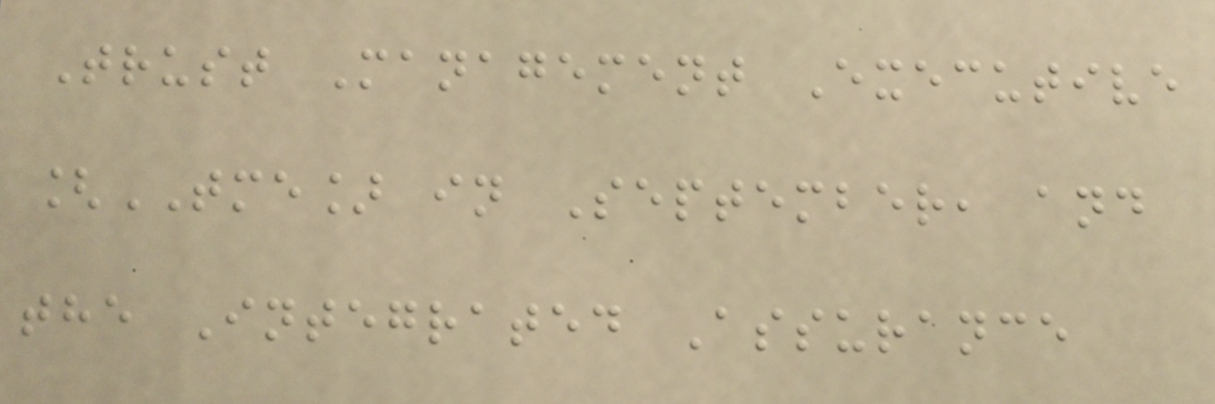Trust Management Executive
[TME] in September, and
the Integrated Assurance
